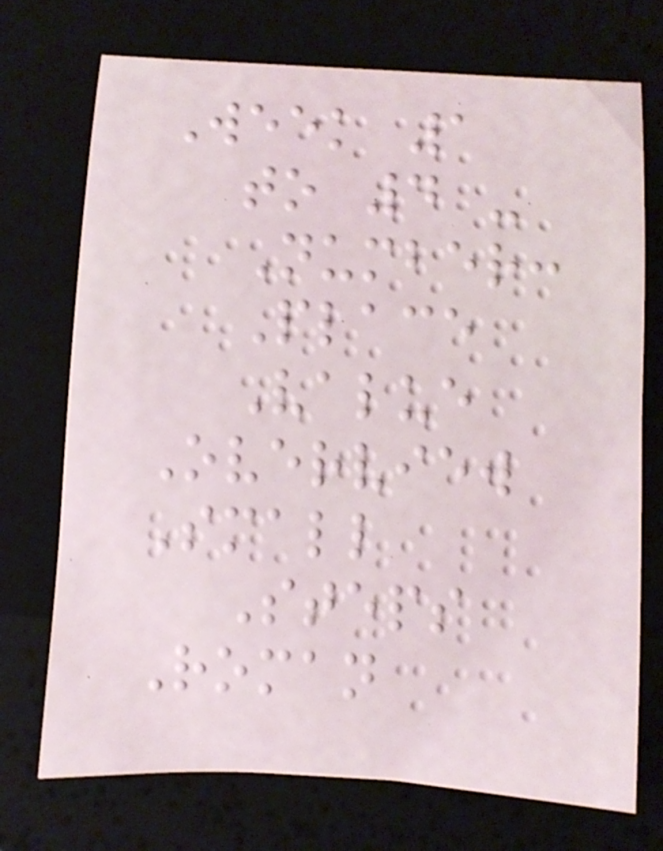Week 1
to 4 -
Number:
Place
Value
Overview
Small
Steps
Roman
